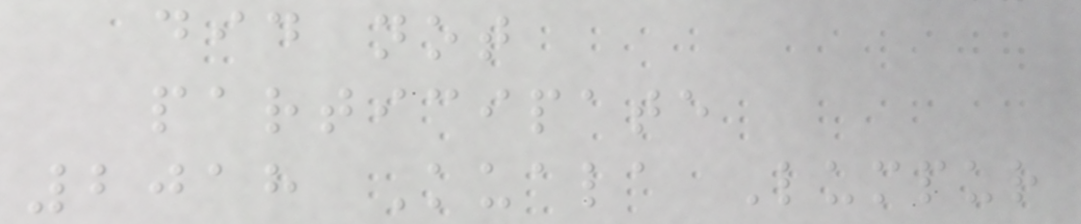did not
participate
2018 Kuala Lumpur
